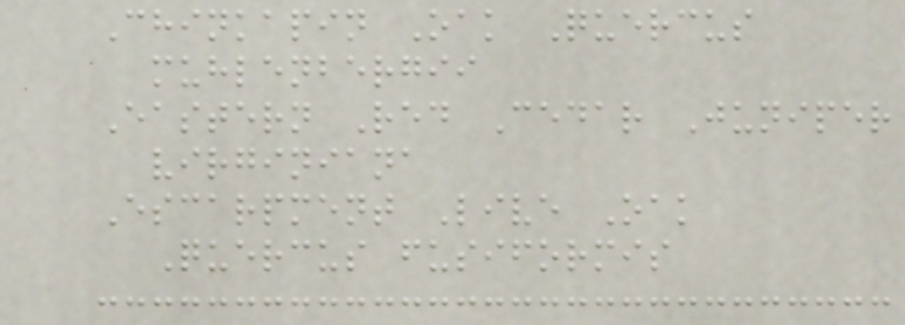Chinkapin Oak Quercus
muhlenbergii
Eastern Red Cedar Juniper
virginiana
Escarpment Live Oak
Quercus fusiformis
